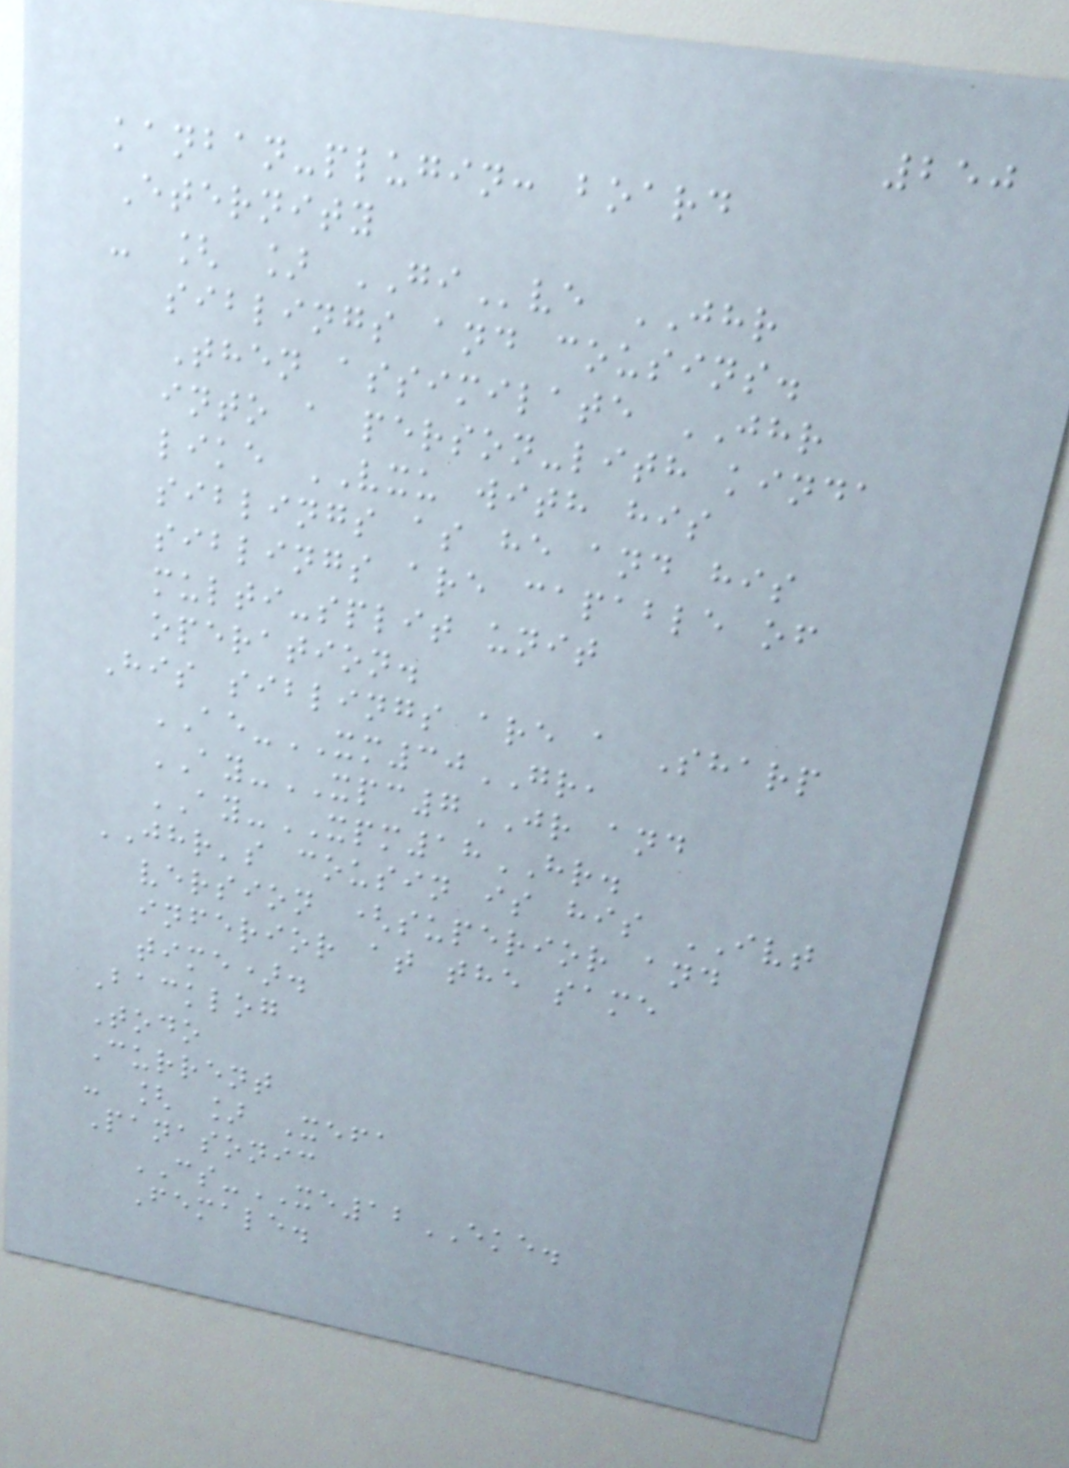250
kanban-plugin: board
Eternity
- [ ] GIve JHR
siblings and cousins.
Then assimilate JHR
into a person-lith kinda
like VXU with his
siblings as he and his
siblings are capable of
multi-split unit
operation.
His siblings are a Sharp
AE-XM30GR,
AY-XPC7JR and
AY-XPM18HR.
JHR's cousin is his IVT
version (superior and
inferior at the same
time).
Backlog
Todo
Current
- [ ] Xefa
Panasonic
CS-XE12EKE.
Female.
